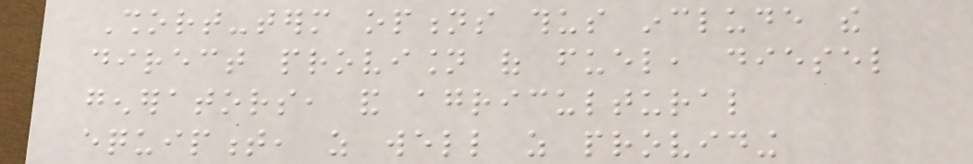Short-term options thus include the
direct provision of fuel, diesel
generators, and agricultural
equipment, as well as providing
